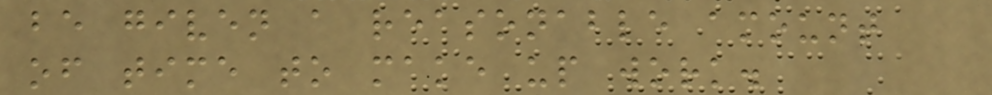be given a reasonable amount
of time to make up work.
